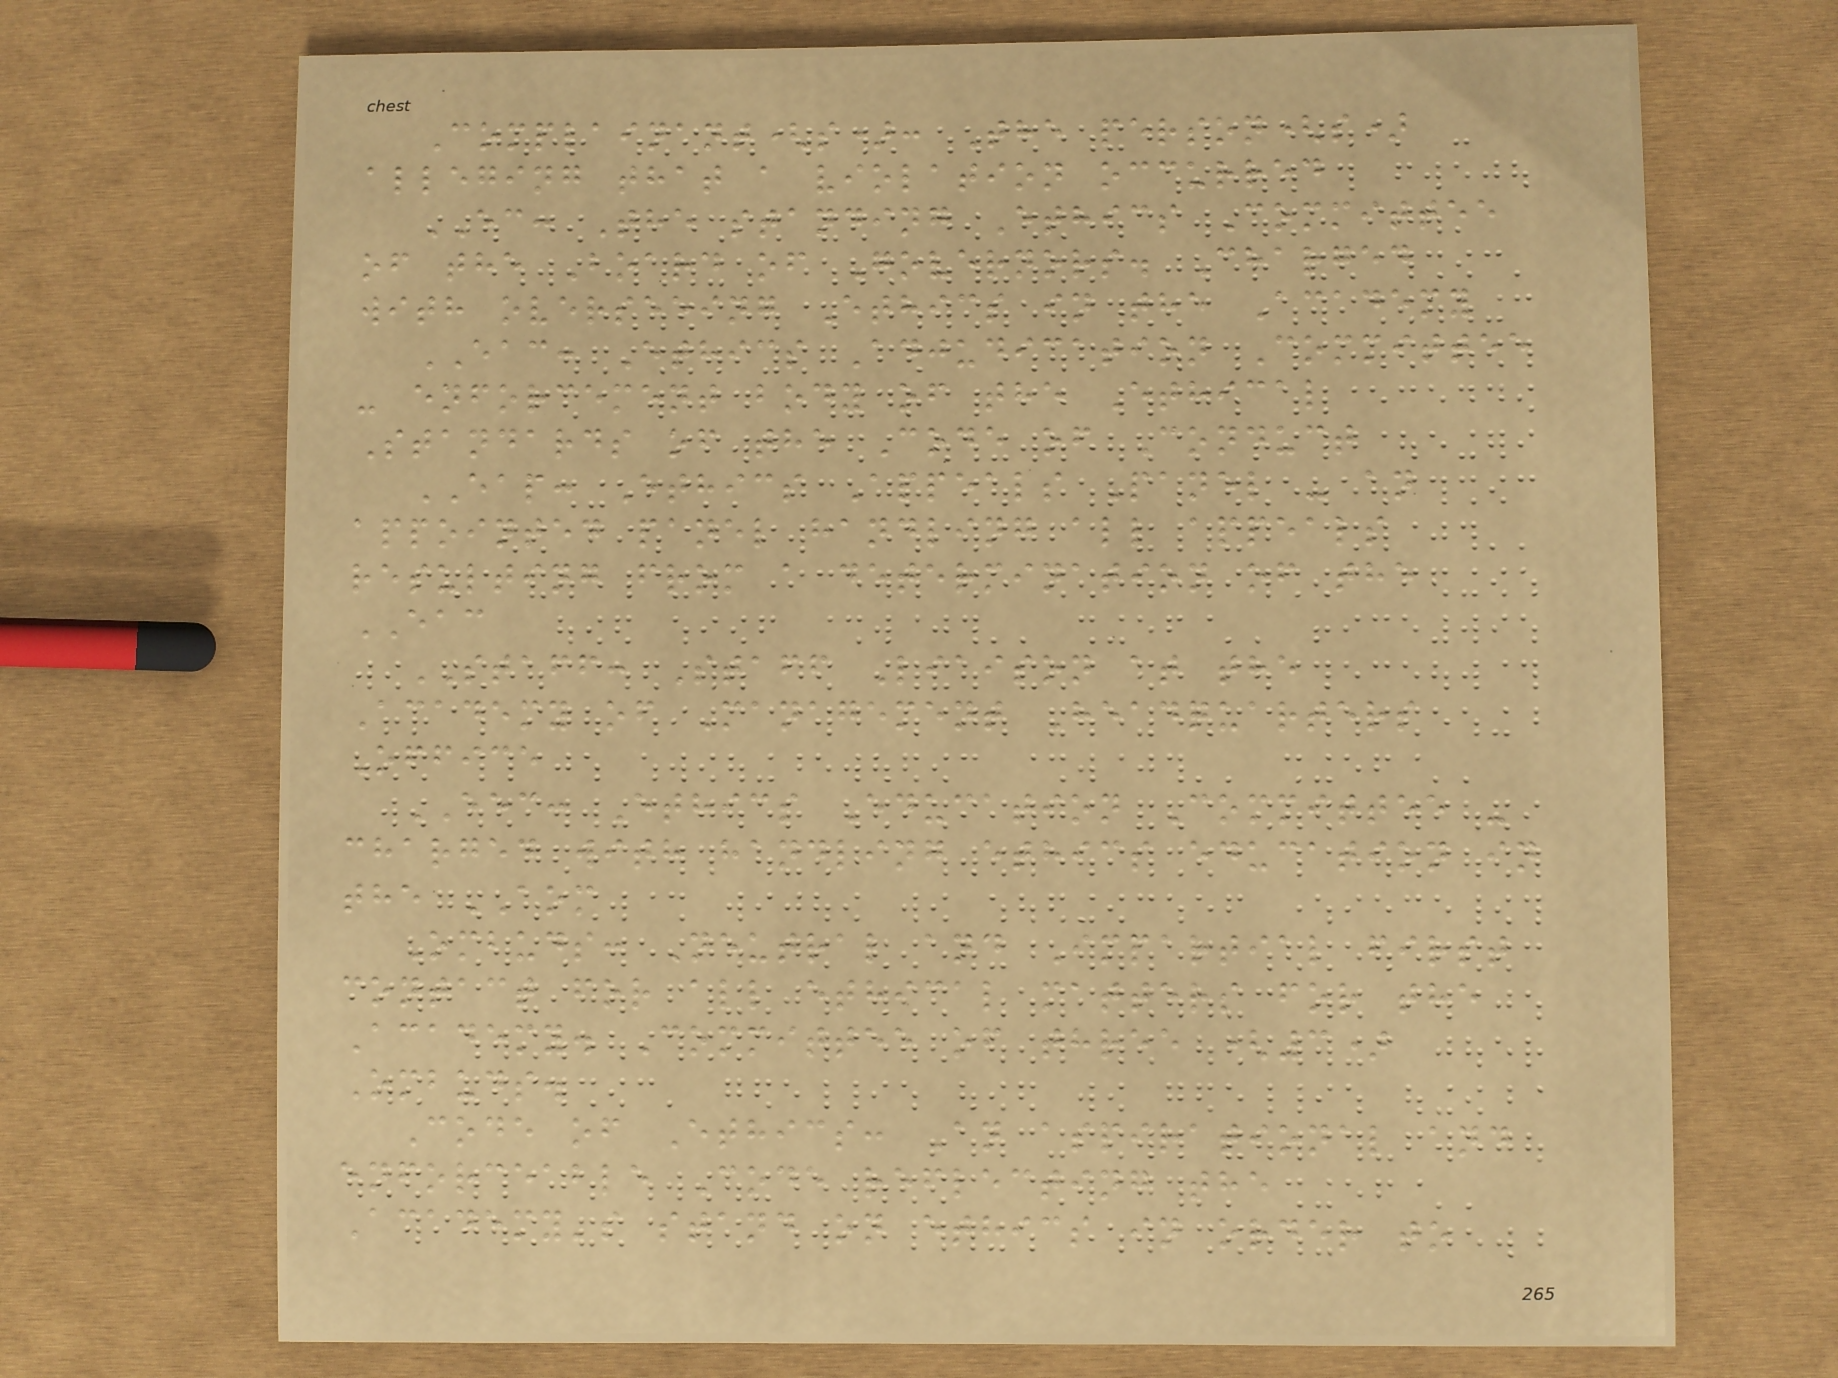Complainant(s): The person(s)
alleging that a violation occurred
EC: The standing Ethics Committee
of the Board of Governors. Charged
with overseeing Ethics in the Academy
EAC: Ethics Adjudication Committee
- enforcement body of the Ethical
Standards of the Code of Conduct
EAP: Ethics Appeals Panel - an
appointed panel handling all appeals
resulting from a determination of the
EAC
STAFF: Staff Liaison at the
Academy of Management Headquarters
Office
EEC: Ethics Education Committee -
charged with handling ethics education in
the AOM
Ombuds: Neutral and Impartial first
contact for all ethical matters for the
Academy. Committee of three (3)
Ombuds.
Code of Ethics: An aspirational and
enforceable Code reflecting the
Academy's stand on ethics in order to
